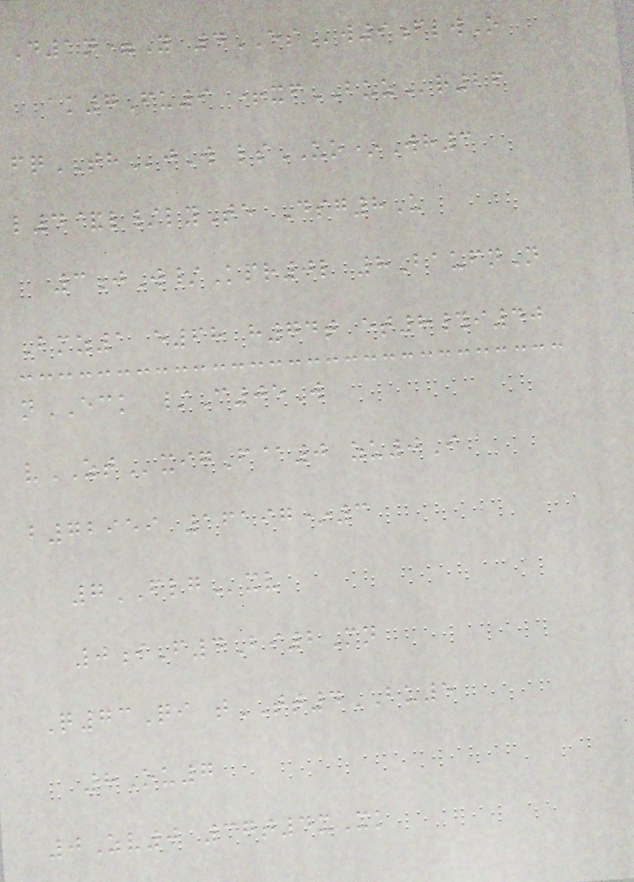D1n=Y 4ESw9flwO
ak7Fu9 +xfBUZr26
fqTHjW lsUO*Wh3
l4&l/lyTe Dsg8U
3jW/Kpr0l 8BaufnN
Bmz1 e68 h74t et8#i40
nECK /C05W
vZTxigF@0 zu0I
b72959 16197*3
7FLGxv
0iF4Bi2Mn
Q73Qi tTT4BU5
8Ou7
0Zv0 37t4xXk
